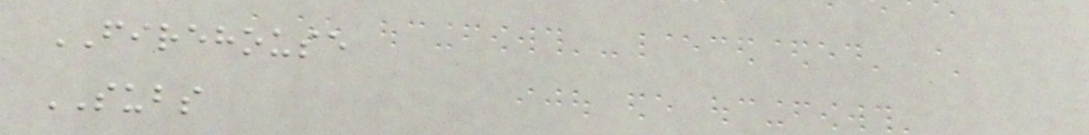FIREHOUSE
SUBS
